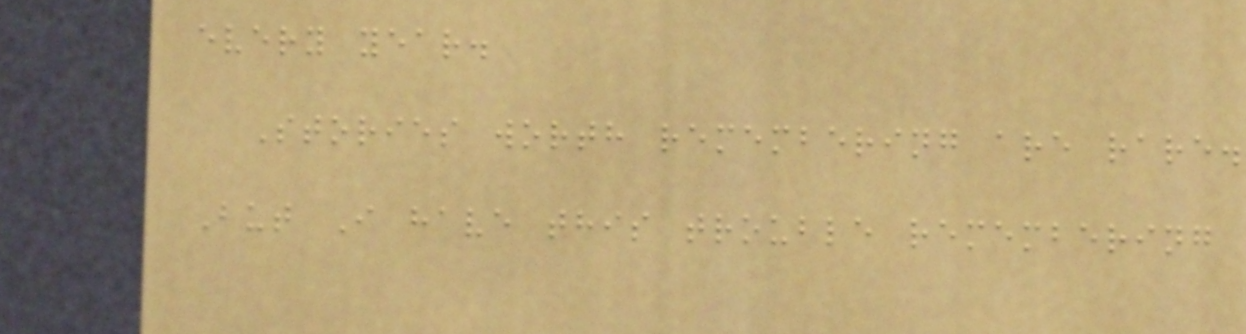every year.
Stories worth remembering are rare.
But I have this trouble remembering
